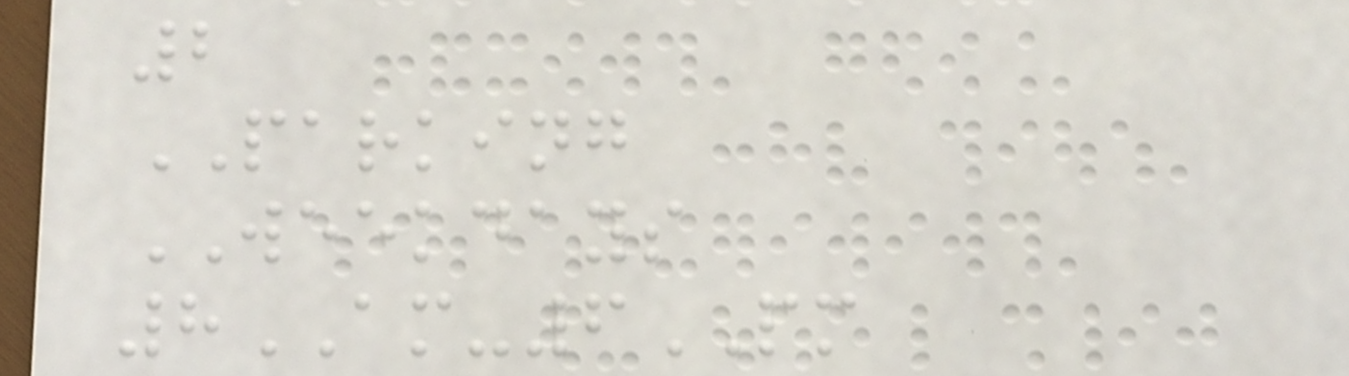2
PARKING
WEEKDAYS
8AM-6PM
